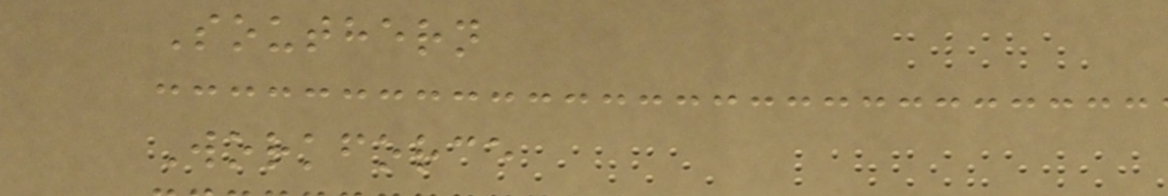Southern
Workforce
